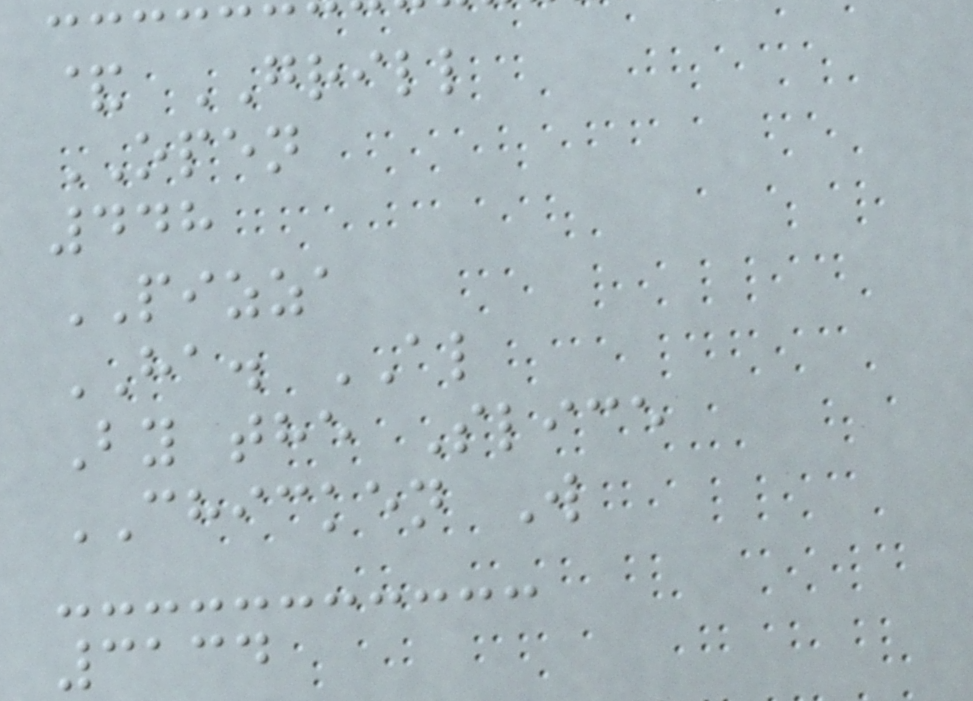& GRILL
OPEN
448
PIZZA
HA. AL
By the Slice
CHICKEN W
3134
